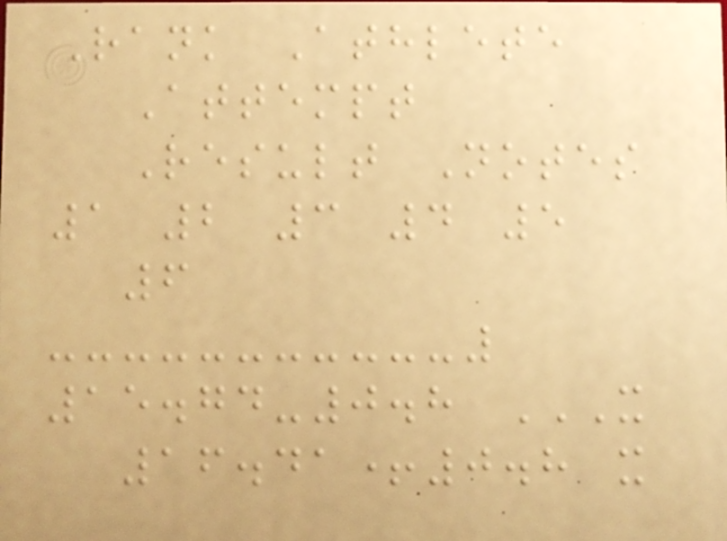Rank Athlete
Attempt
Result Notes
1 2 3 4 5
6
15.74-0.8 X
16.41+0.8 X
